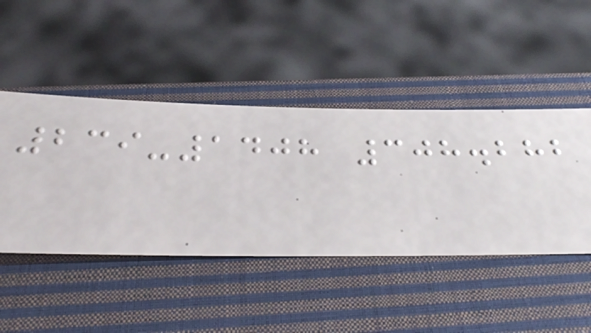239-1408 308.282
